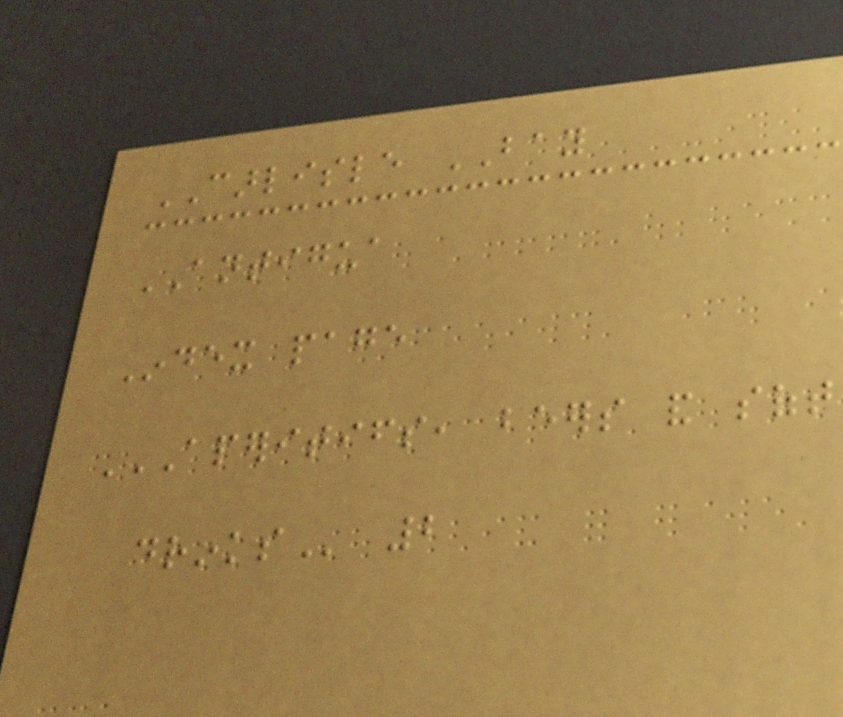CARLISLE BAY
ANTIGUA
Index page
APERITIFS, BEERS AND SOFT
DRINKS 2
